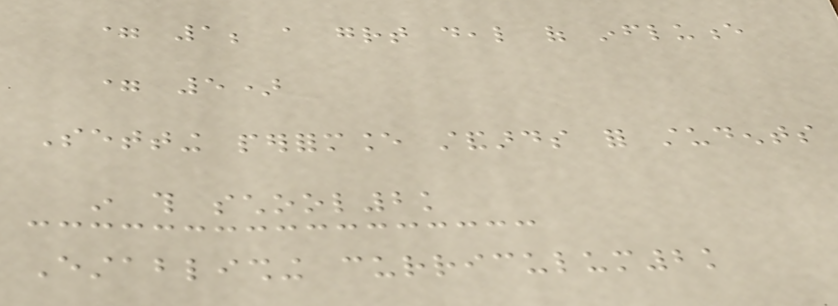= 1; a great deal of influence
= 5)
Setting performance standards for students
in this school2k
Establishing curriculum2k
